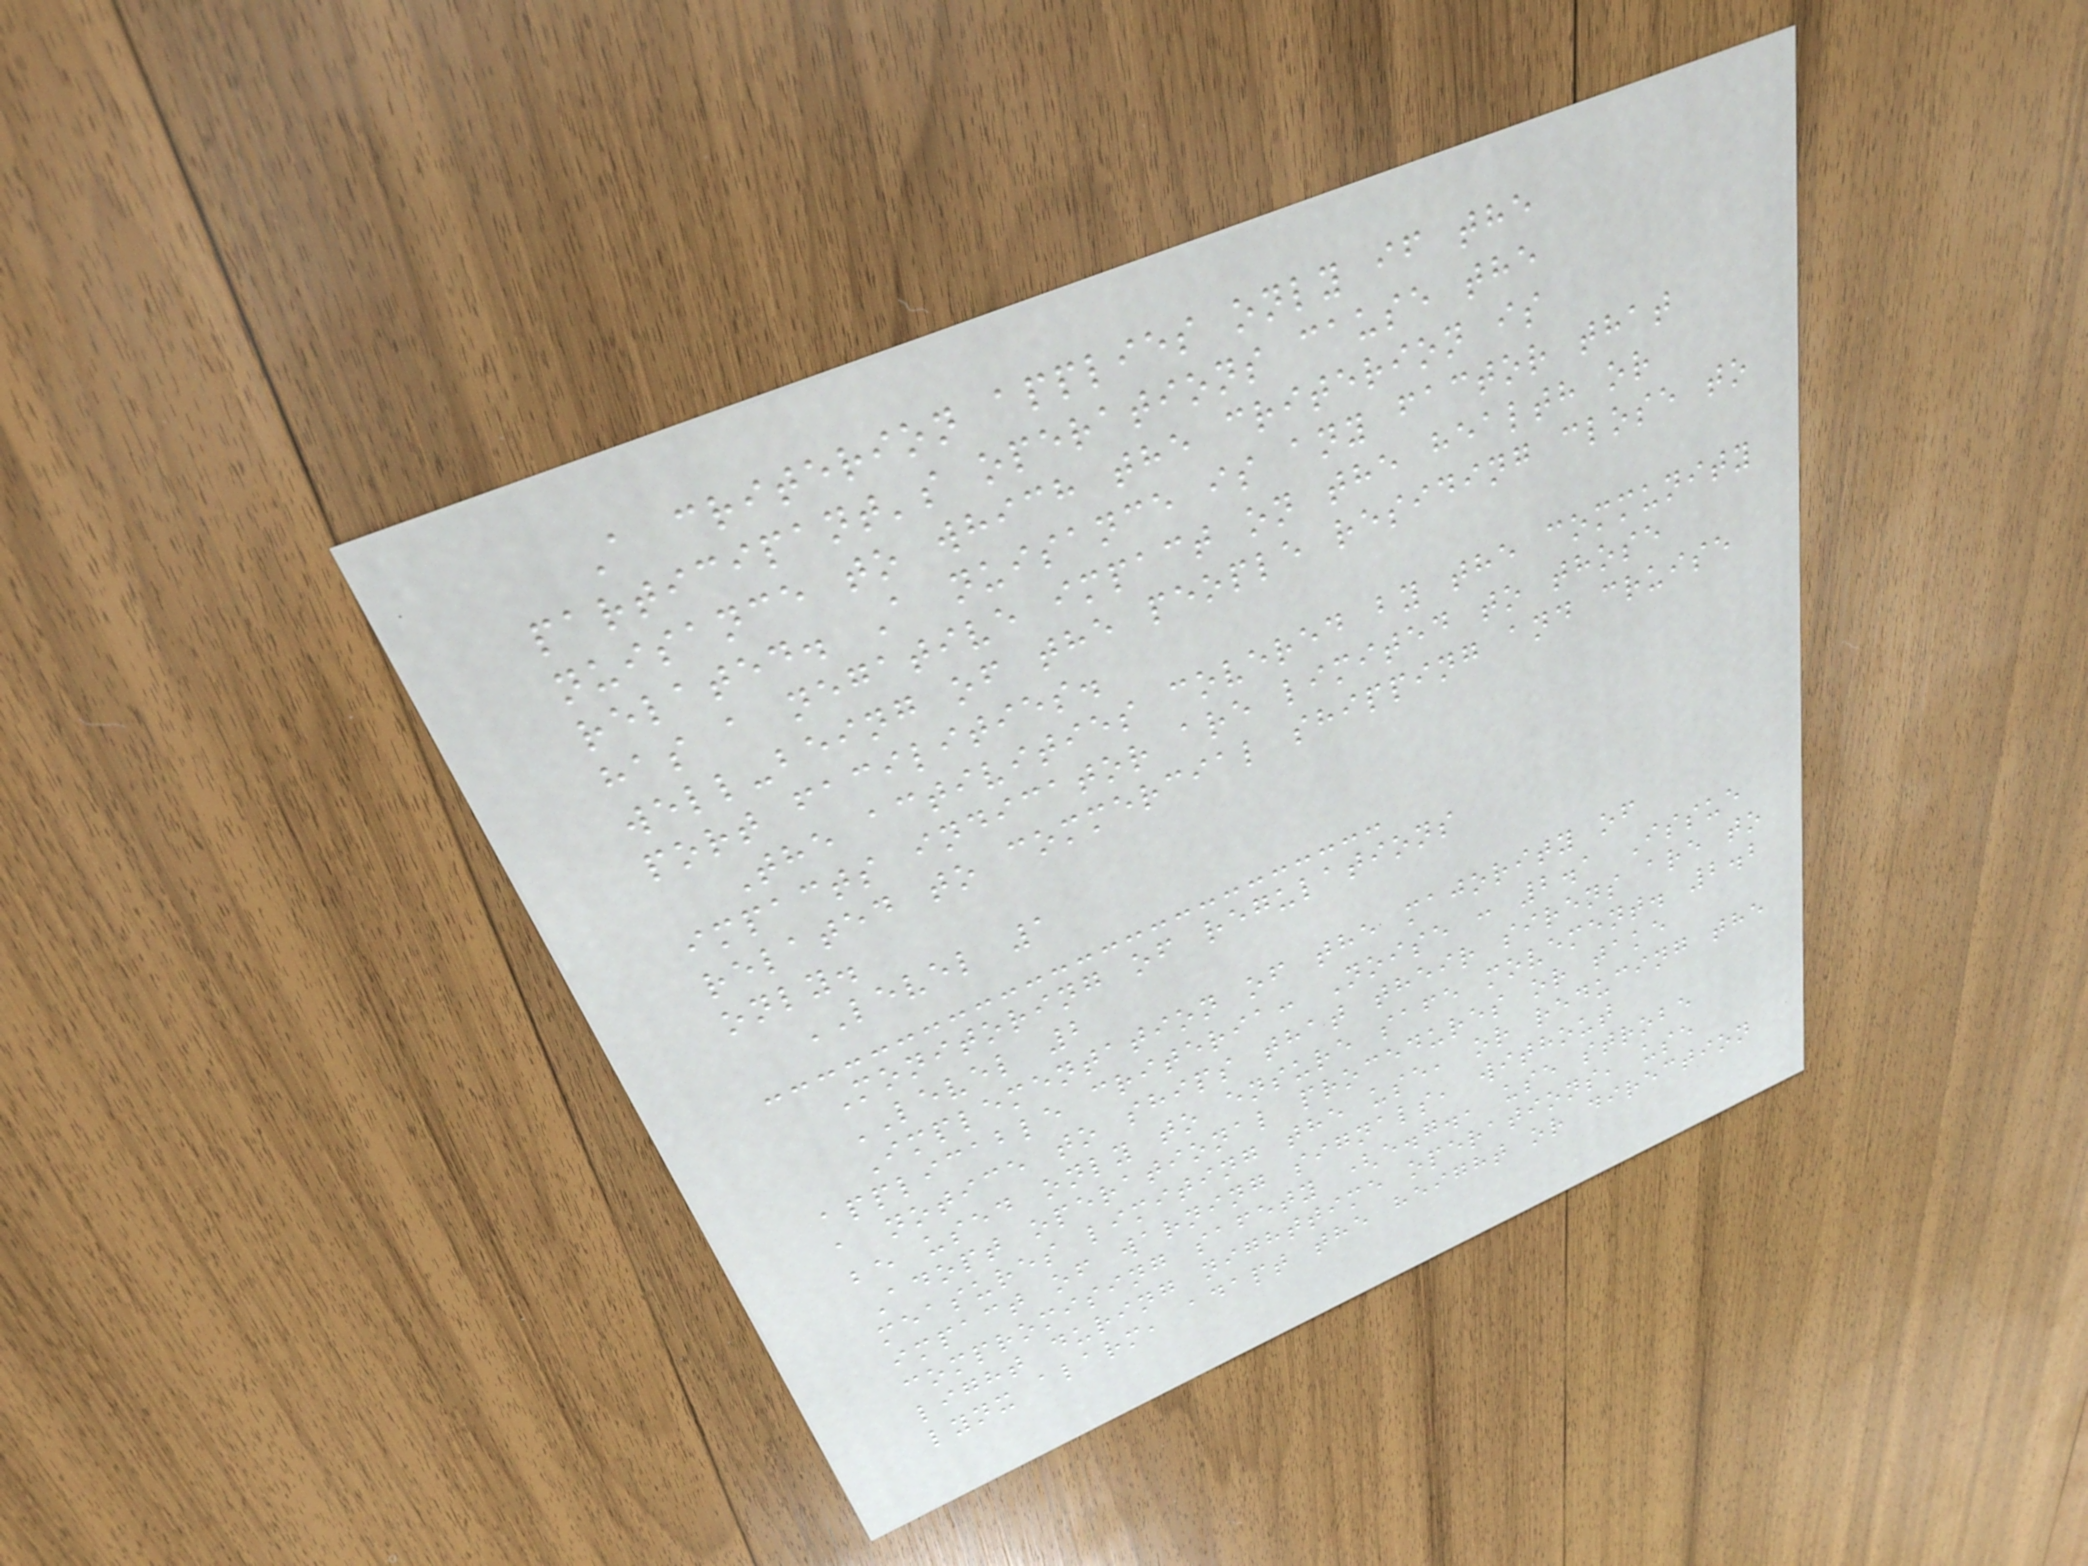A criterion applies only if the
participant's operations cause the
nuisance to which the criterion is
related. A nuisance is any factor that
has a negative impact on the health or
well-being of the people residing close to
port facilities.
The activities covered by the community
impacts indicator are limited to those
related to commercial shipping and cruise
only.
LEVEL 1
Monitoring of regulations
LEVEL 2
Implementation of the majority of
applicable criteria: Noise : 2.1 Issue
a notice to ships that their sirens are to
be used only to ensure safe movement. 2.2
Adopt operational procedures or take
measures limiting the use, or reducing the
impact of warning signals, without
compromising safety (e.g., use strobe
light during nighttime operations, use
lynx alarm, adapt the height or direction
